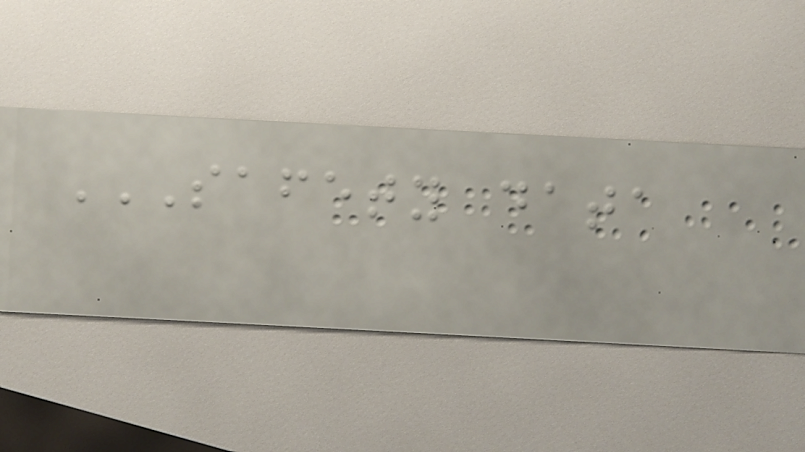SAFETY DATA
